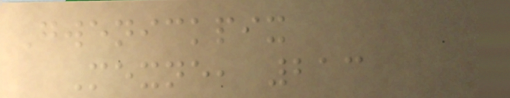Gwenickpix
Mexne, 213
